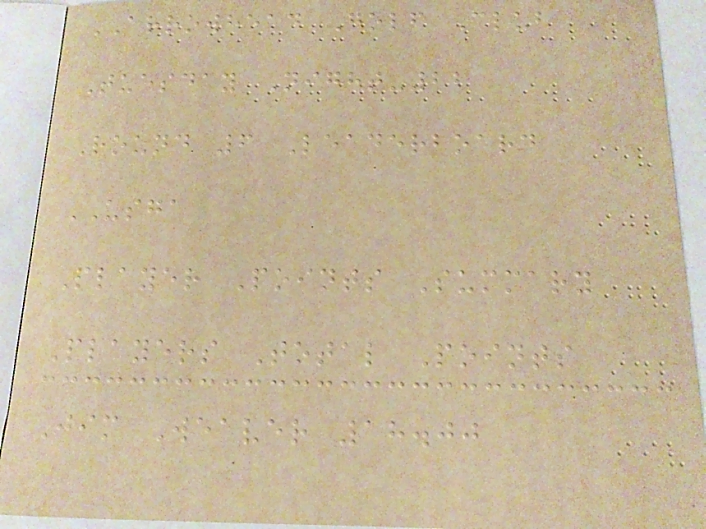ARROWHEAD Golf Club
Tuesday Night-22
Round 6 Leaderboard
USGA
Player Points Summary
Players Total Points
Jim Weaver 18.00
